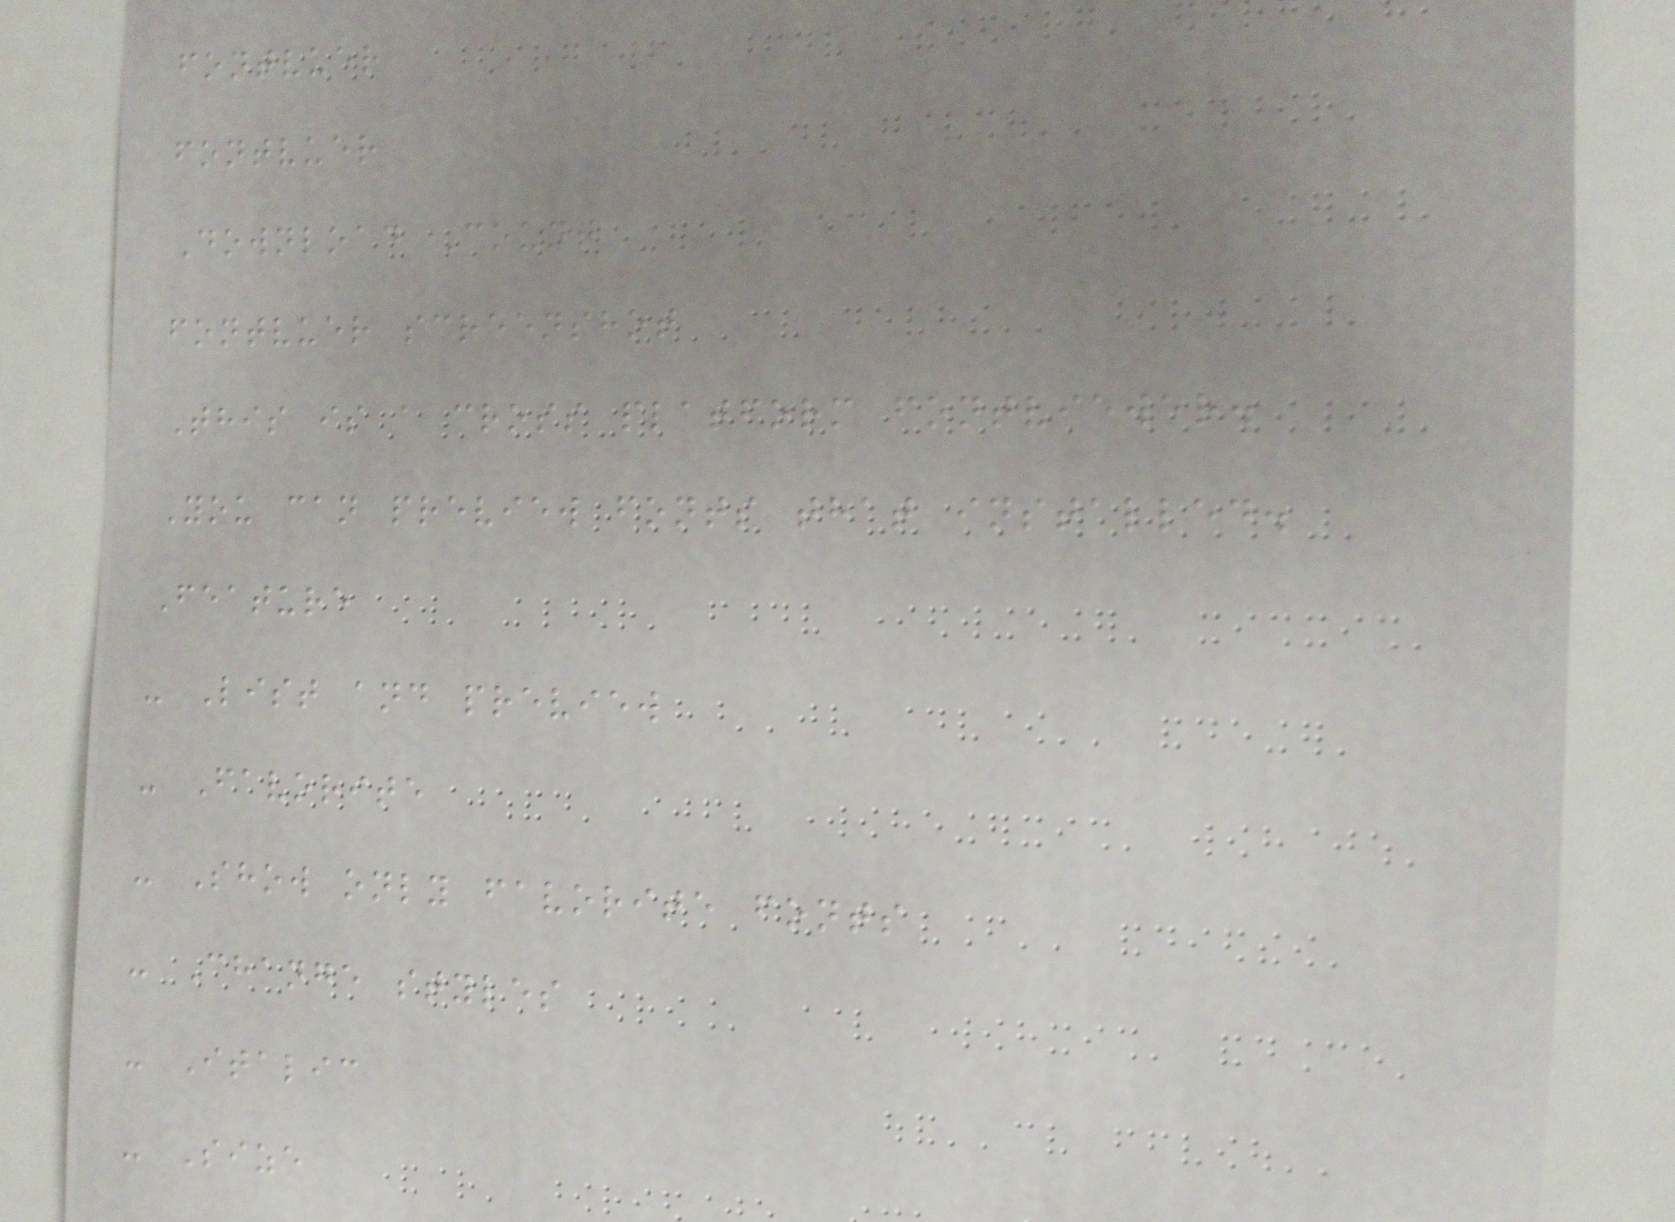fontvuer
fontvuer
Download Count
fontvuer screenshot
This is a cross platform fontviewer.
You can preview fonts that installed.
Feature
- List and preview
- Favorite
- Show only favorite fonts
- Change styles
- Italic
- Size
